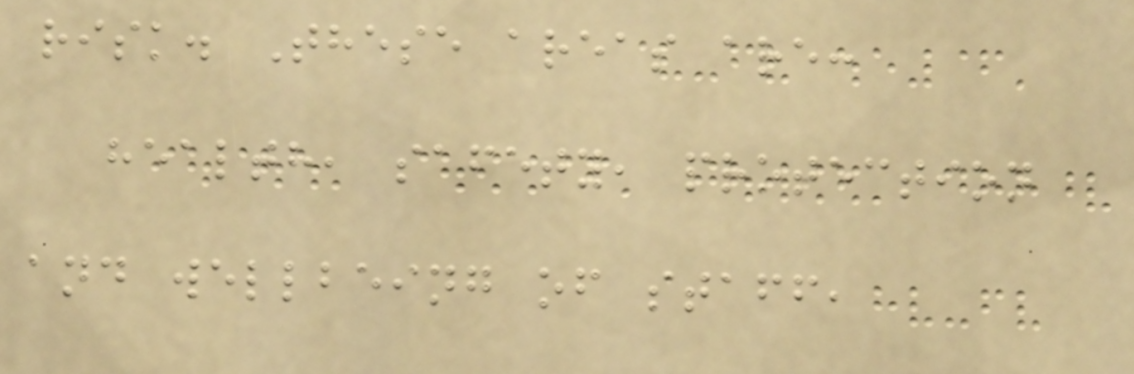risk. These areas are:
health, safety, protection
and wellbeing of staff,
